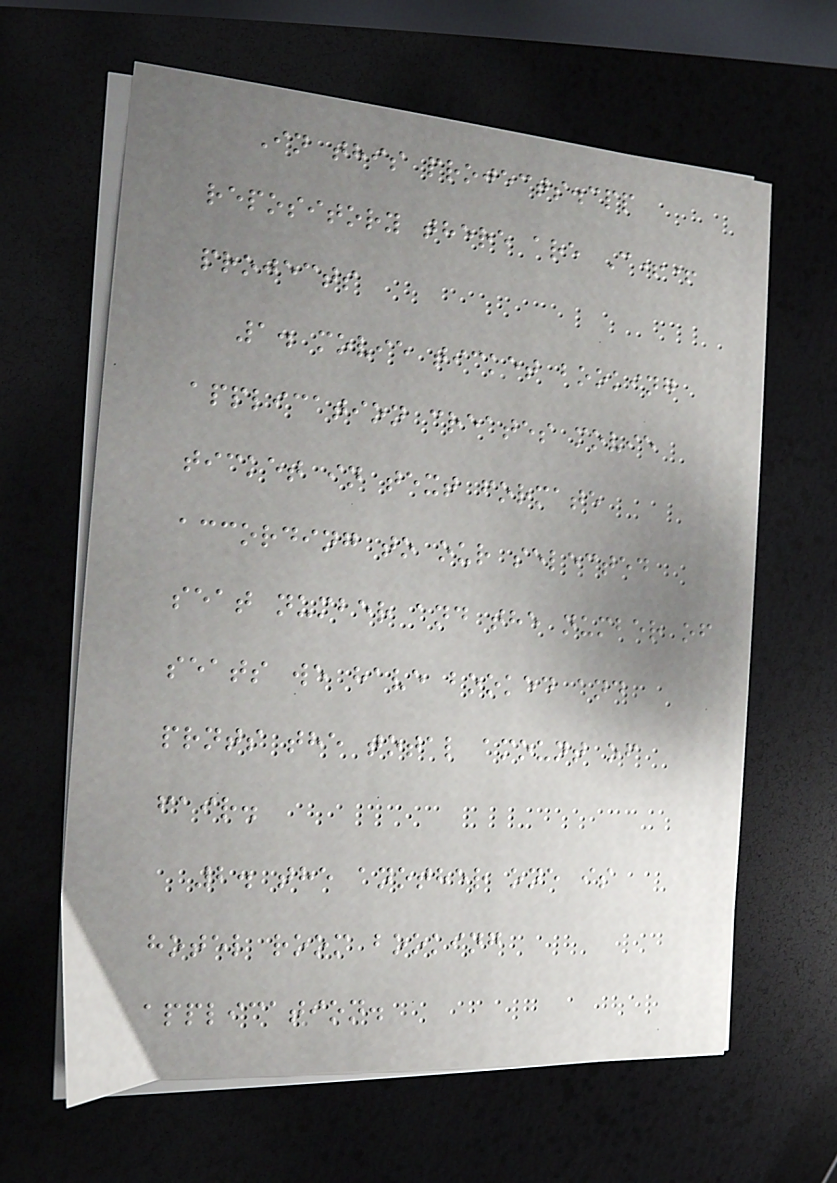In this projects.cpp
repository there are C++
projects
1. movie ticket booking
application creates movie
ticket in text formate
according to our selected
seat number and the number of
seats we have booked and
prnts the total amount of
fair.
2. the another one is
hotel room booking
application.
